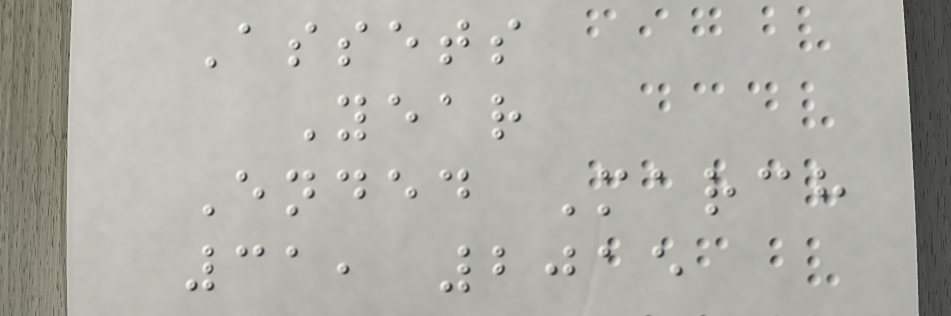Assets
Year
Ended March
31, 2015
